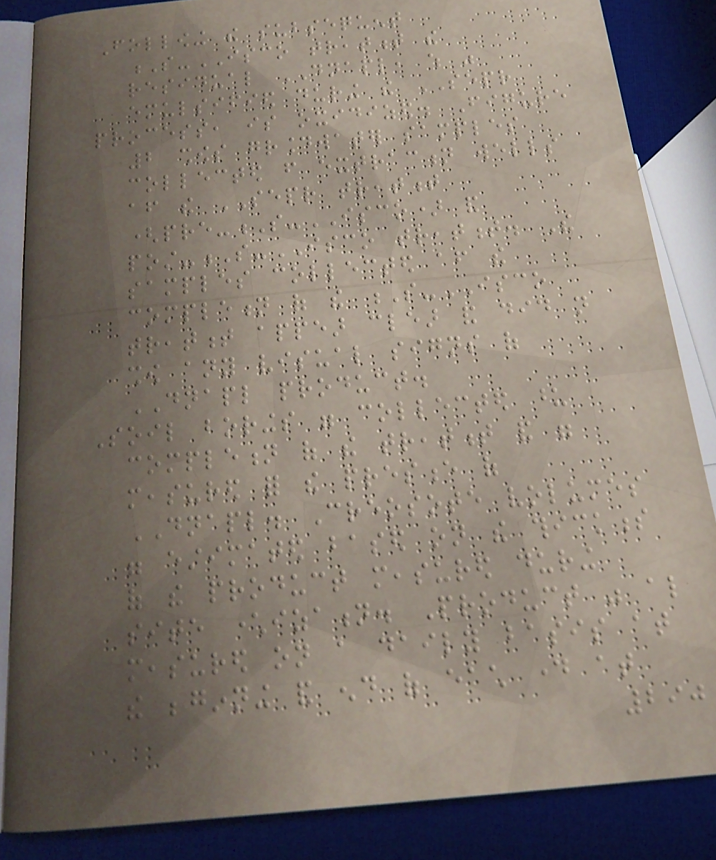Following the subsequent
S-ISCO treatment the
residual DNAPL, which was
emulsified during the SEPR
process, is oxidized. Figure
2 shows groundwater samples
collected from extraction wells
after the SEPR treatment
(pre-S-ISCO) and
post-S-ISCO treatment. The
samples collected after the
completion of the S-ISCO
treatment appear clear and did not
show any visual signs of
DNAPL product.
Soil borings were collected upon
completion of the treatment and were
measured for the presence of
DNAPL. Creosote volumes
were estimated based on the thickness
of the product measured during
site characterization. Product was also
measured on a daily basis at
the beginning and end of each day at
290
